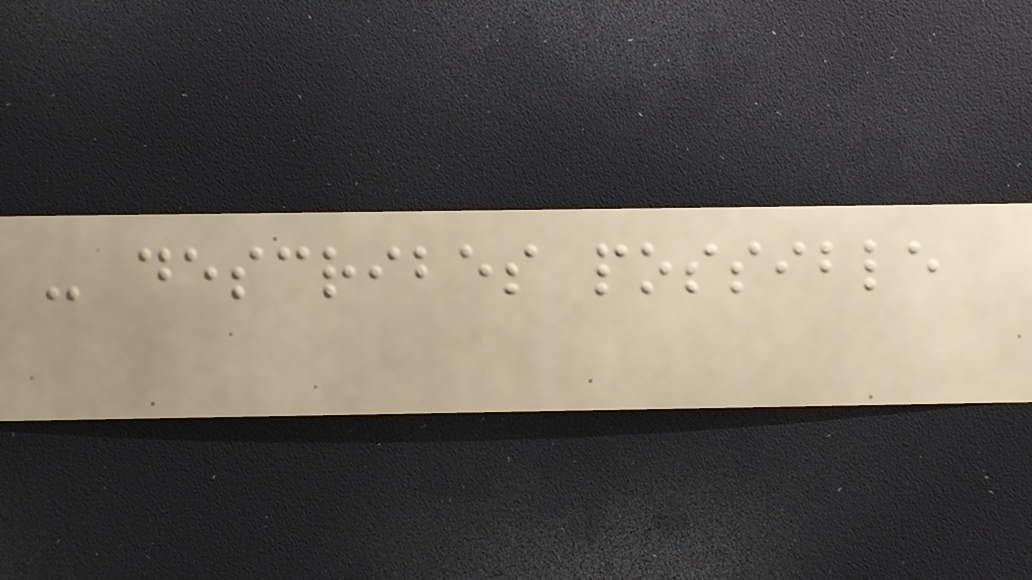- describes possible
